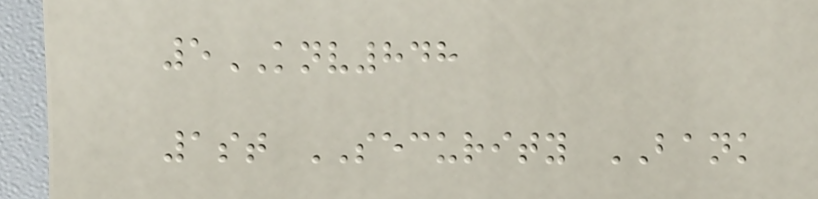5KNV848
1st SECURITY BANK
